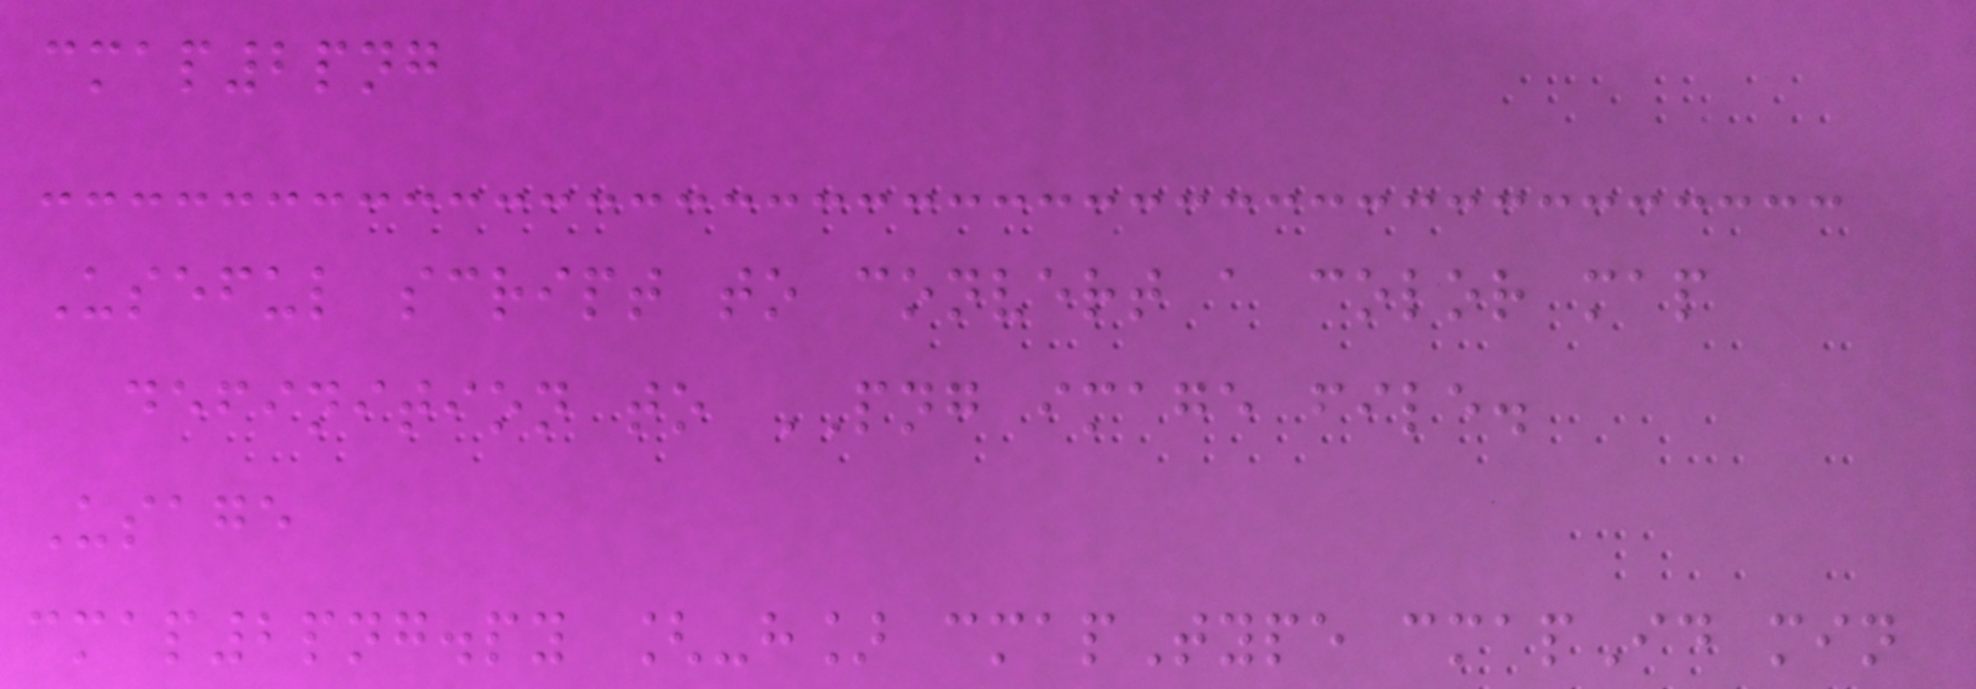cmap2png
Useful script to convert a color map
definition to PNG image file.
Usage
cmap2png.py [-h] cmapType cmapId min
